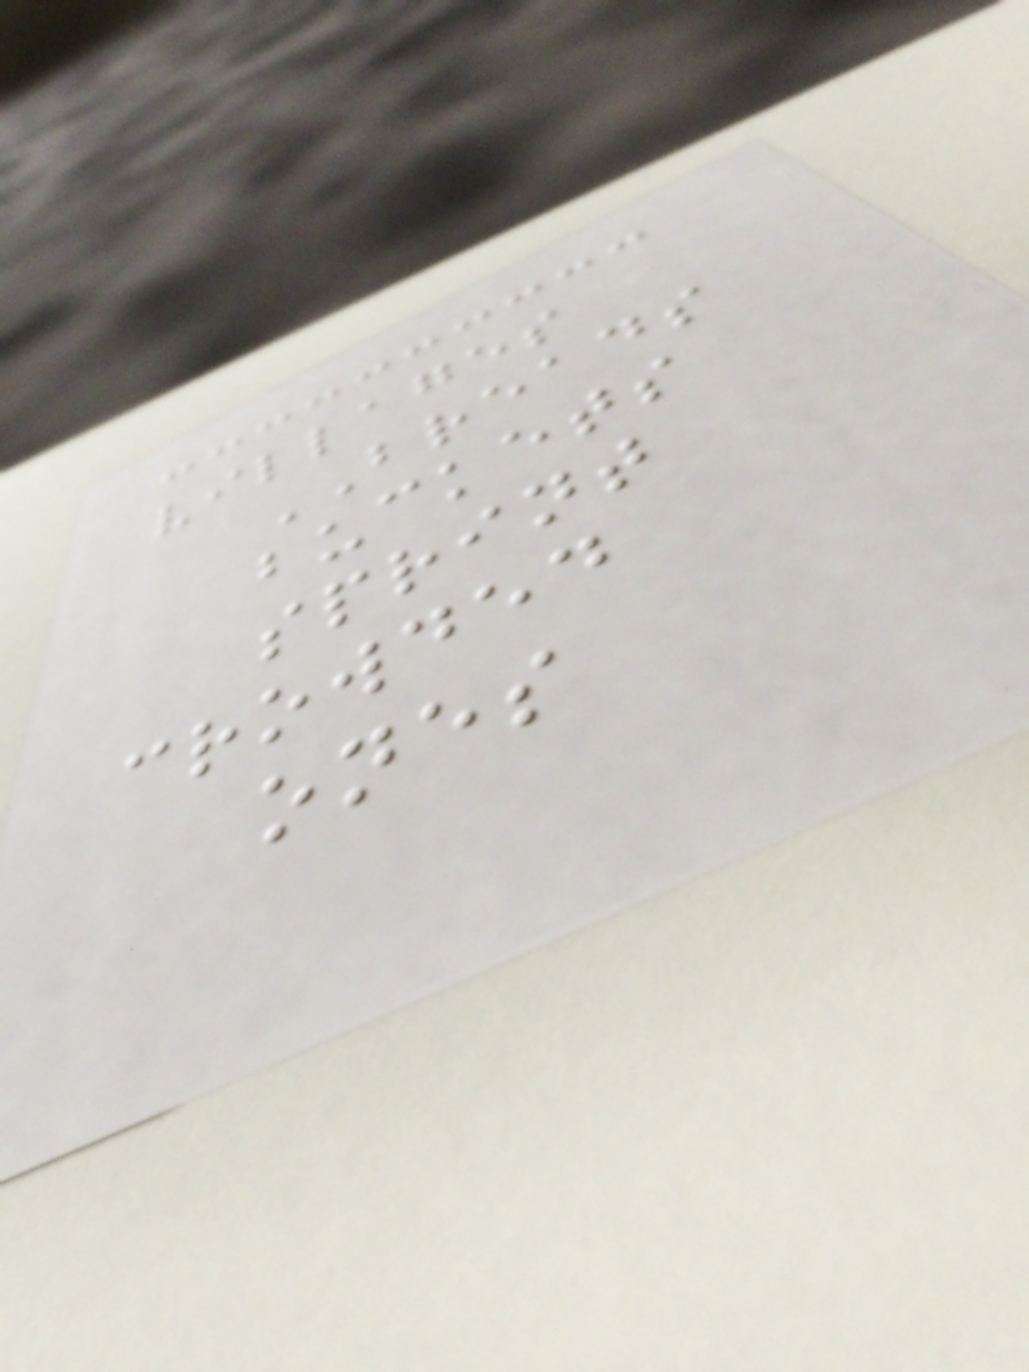villages
BREADS
buckets
sprint
crowded
ones
